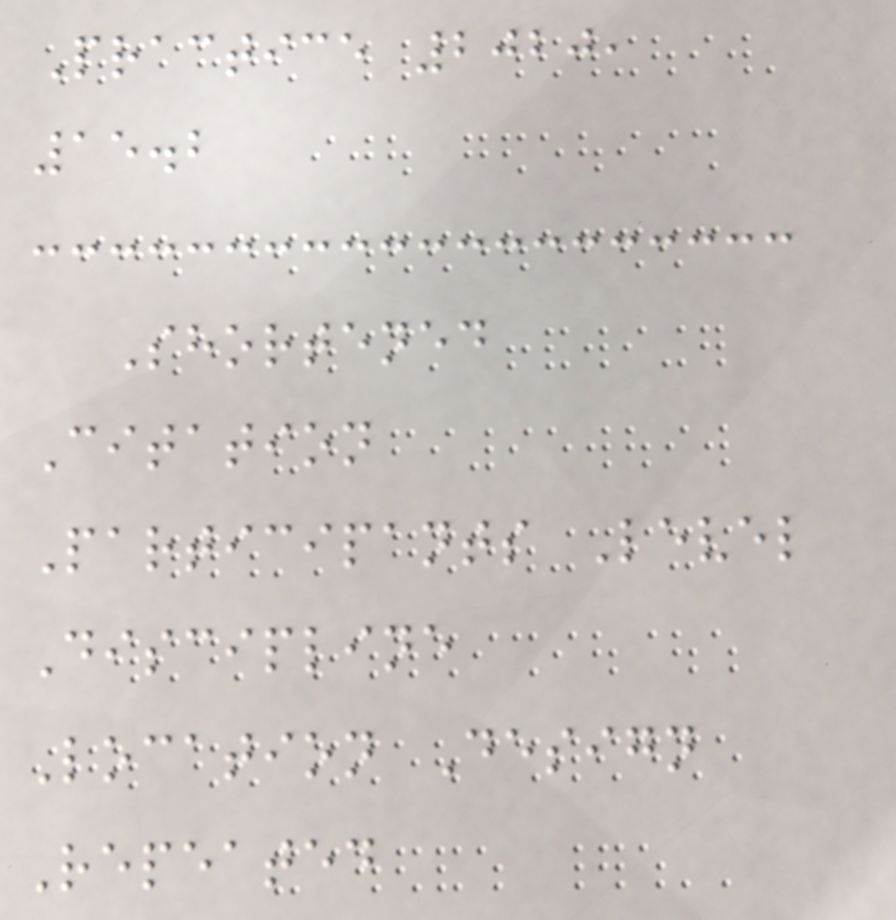Practice 2020,
15.2
Shortened
Citation
Participants Level
Discipline
Location Design
Repeated
